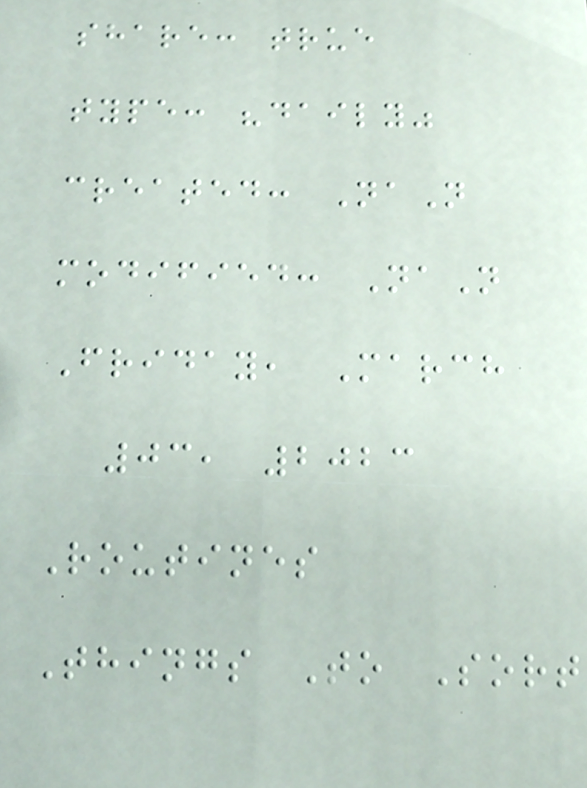share: true
type: "daily"
created: NaN
modified: NaN
Friday, March
03, 2023
Routines
Things To Sort
